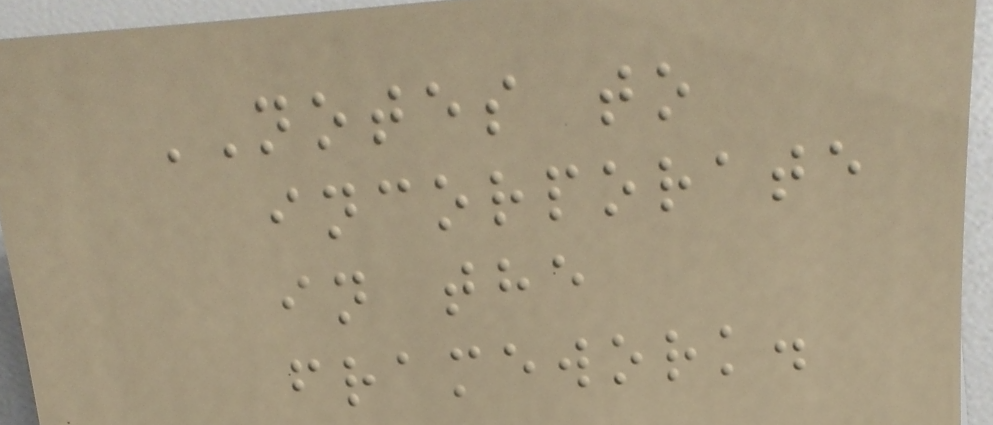NOTES to
incorporate
in the
framework.
